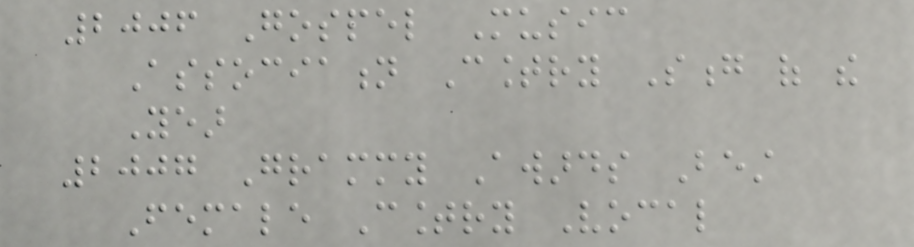2006 Gospel Music
Association Country Song of the
Year
2007 Grammy Awards Best
Female Country Vocal
